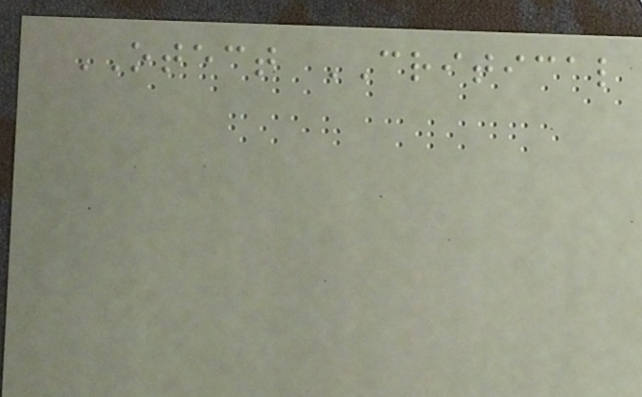OTECT CRITICAL
